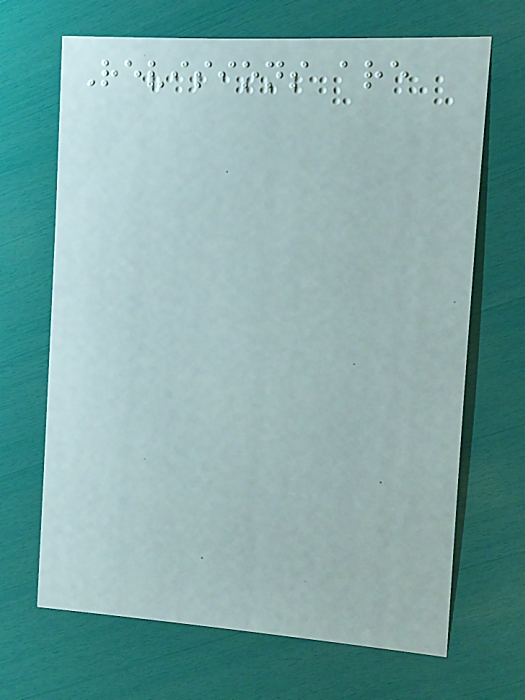Revisions are
